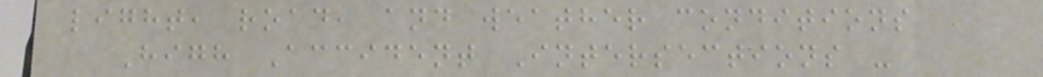light, road, and weather conditions
High Accident Intersections -
